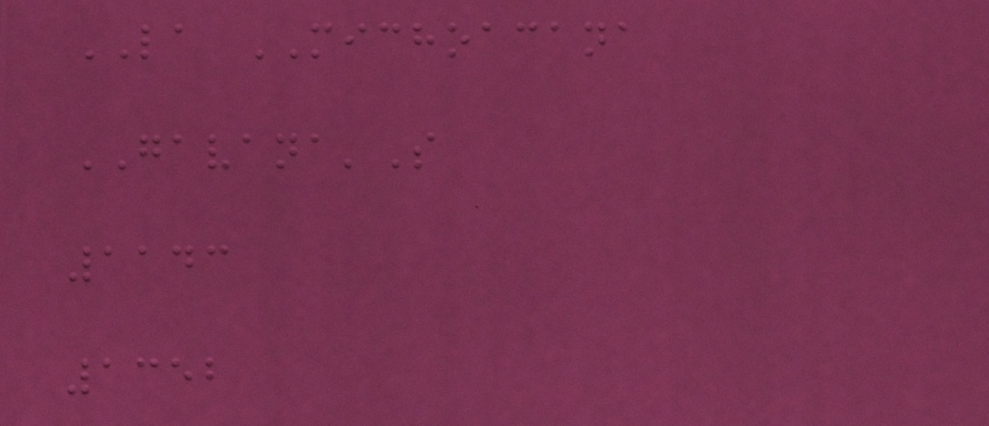LA MICHOACANA
GAVANA'S
1143
1352
